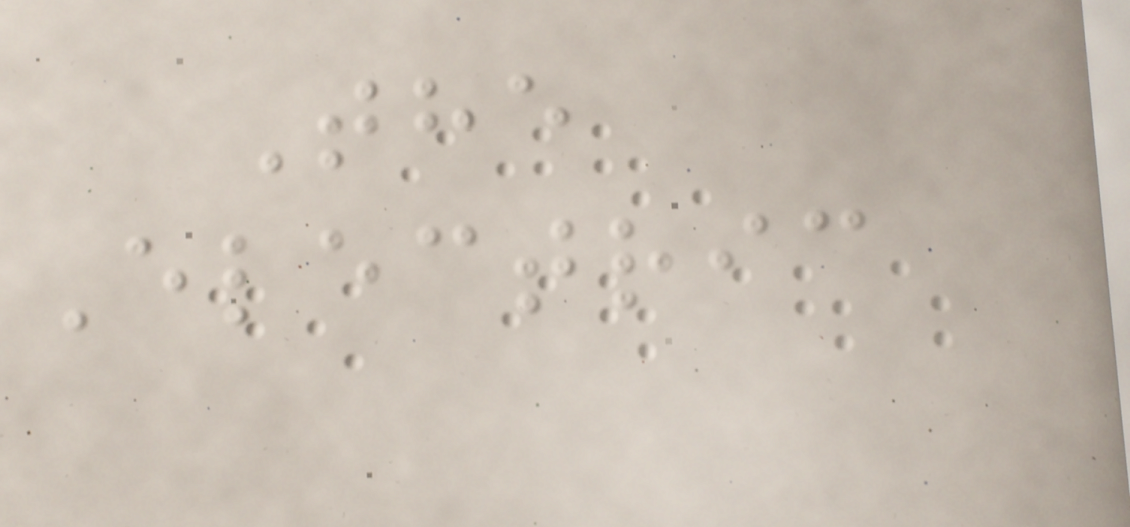The
Electric
